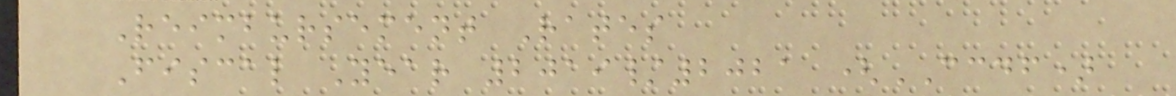Reimbursement Rates
Fiscal Year 2019/2021 (CCDF)
